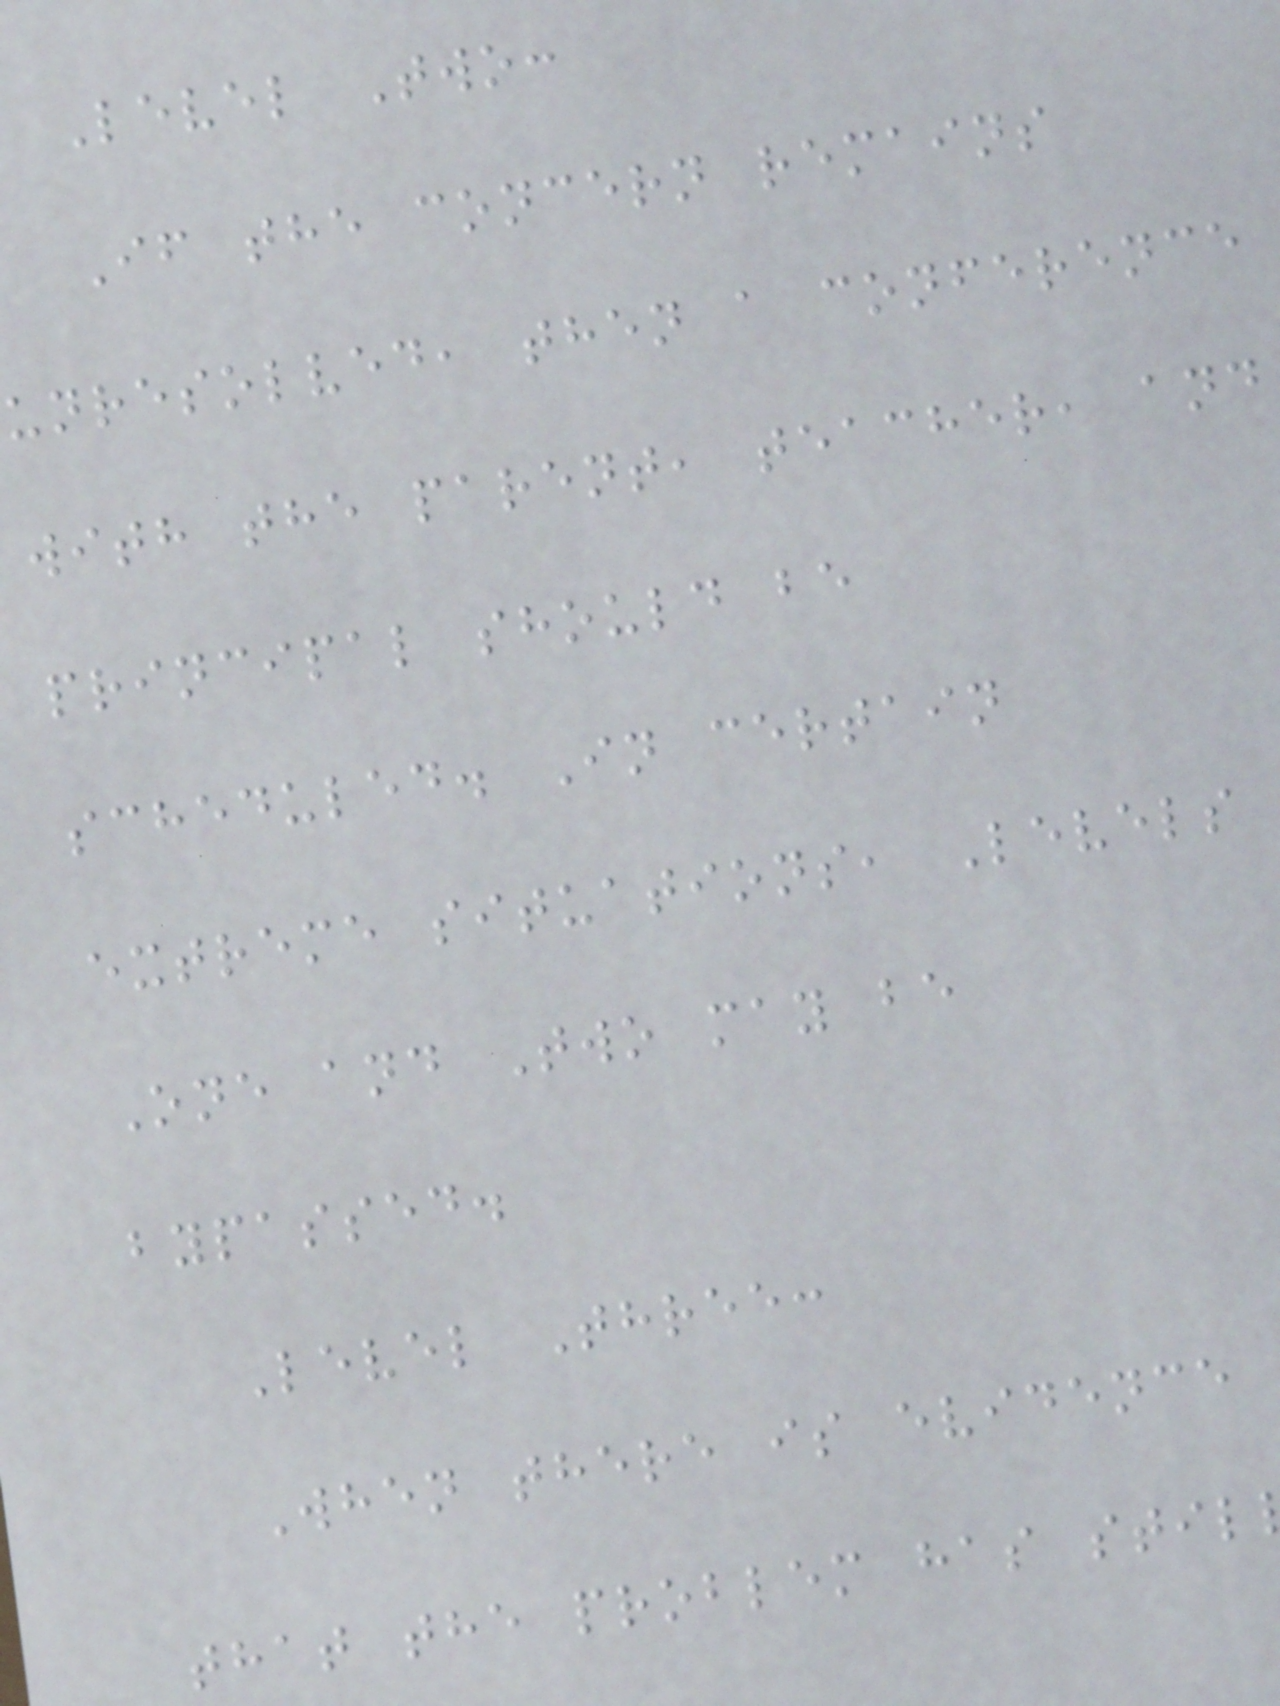Level Two:
If the concern remains
unresolved, then a conference
with the parent, teacher, and
principal should be
scheduled. In certain
extreme situations, Levels
One and Two may be
bypassed.
Level Three:
When there is evidence
that the problem has stil
